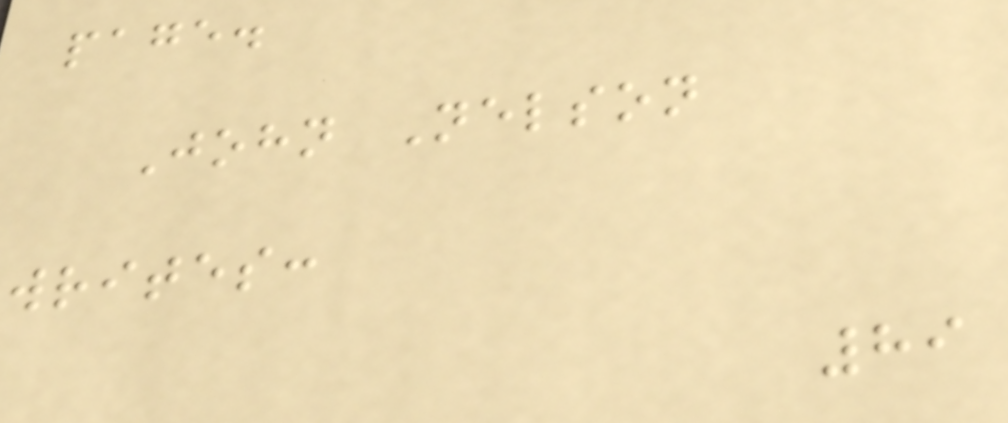page.
John Nelson
writes:
89
